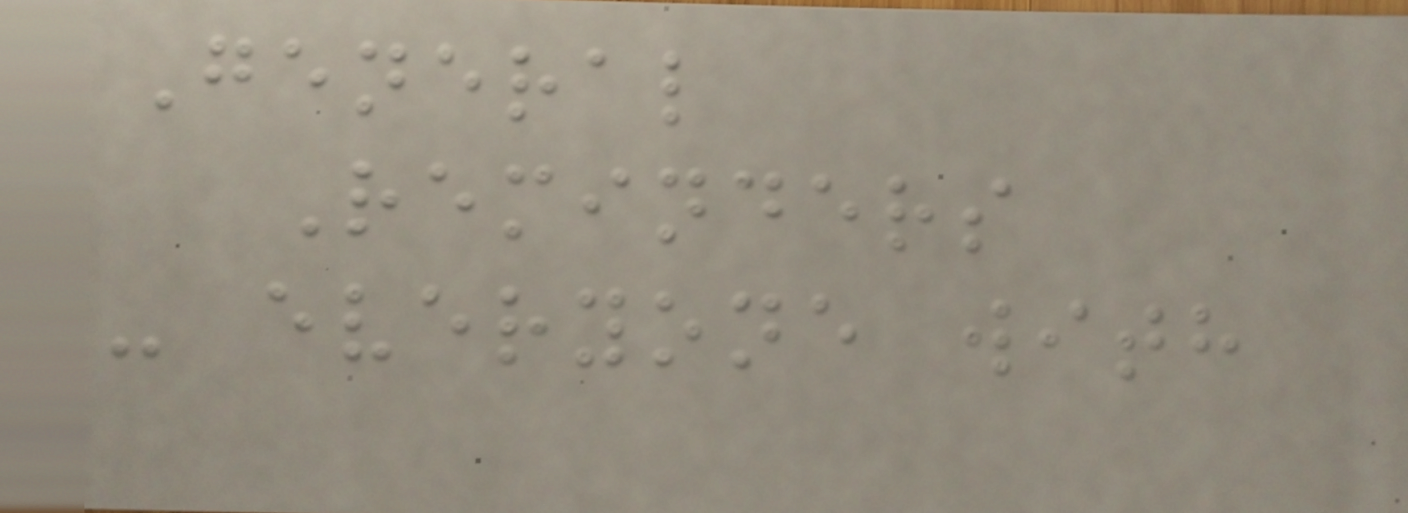General
Reminders
- everyone with
